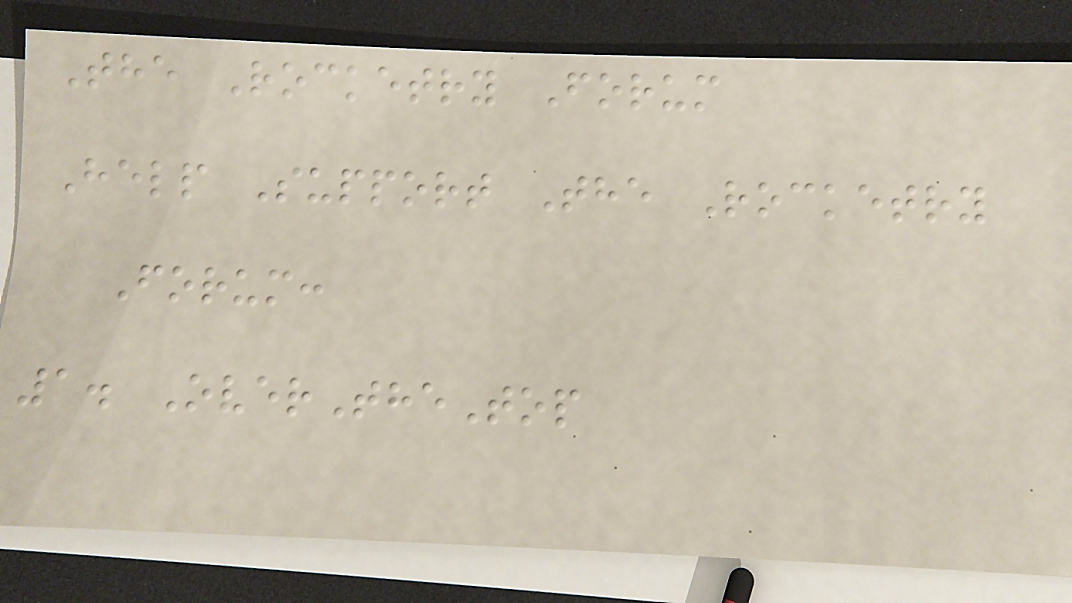The Rocketry Forum
Help Support The Rocketry
Forum:
1. OverTheTop
